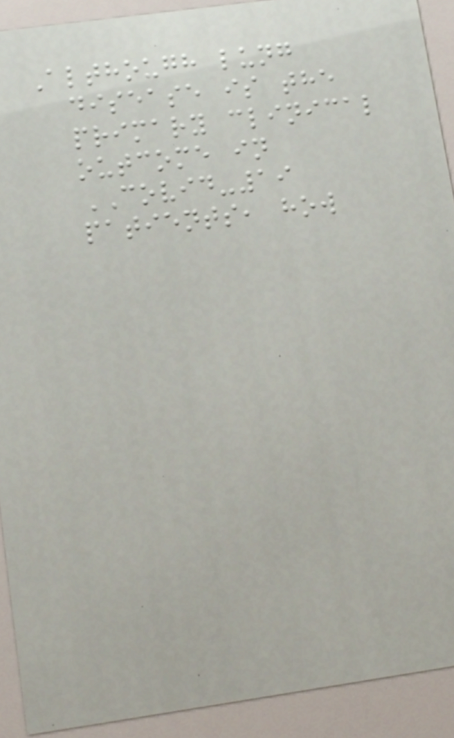Although lung
disease is the
primary clinical
outcome in
COVID-19
patients, how
